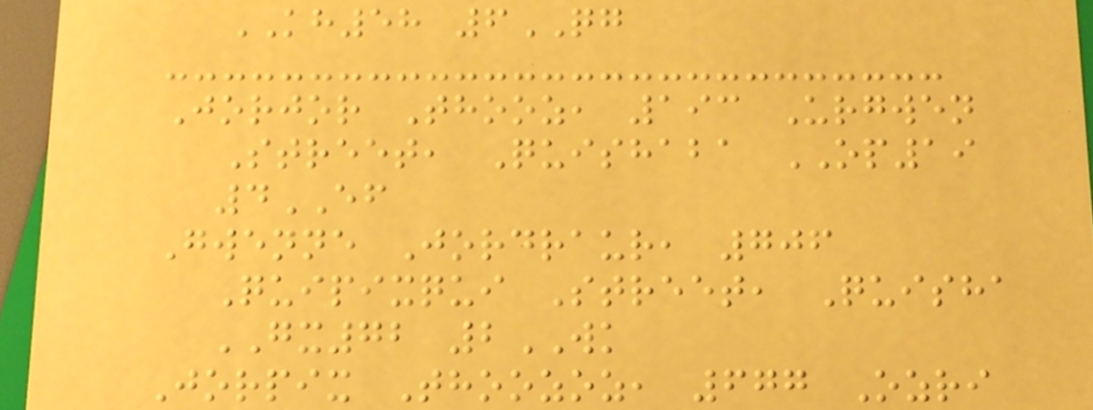KH58 6QG
Jorjor Thooz, 193 Urgwen
Street, Quishaba OP19
4EF
Gwenne Jordraur, 706
Quipixqui Street, Quisha
GX72 2WK
Jorpix Thoozoz, 677 Ozri
